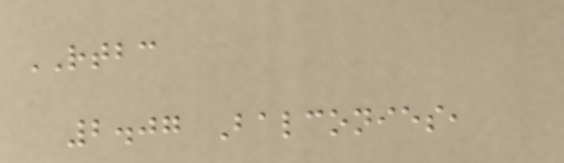RTBC
2.07 Balconies,
